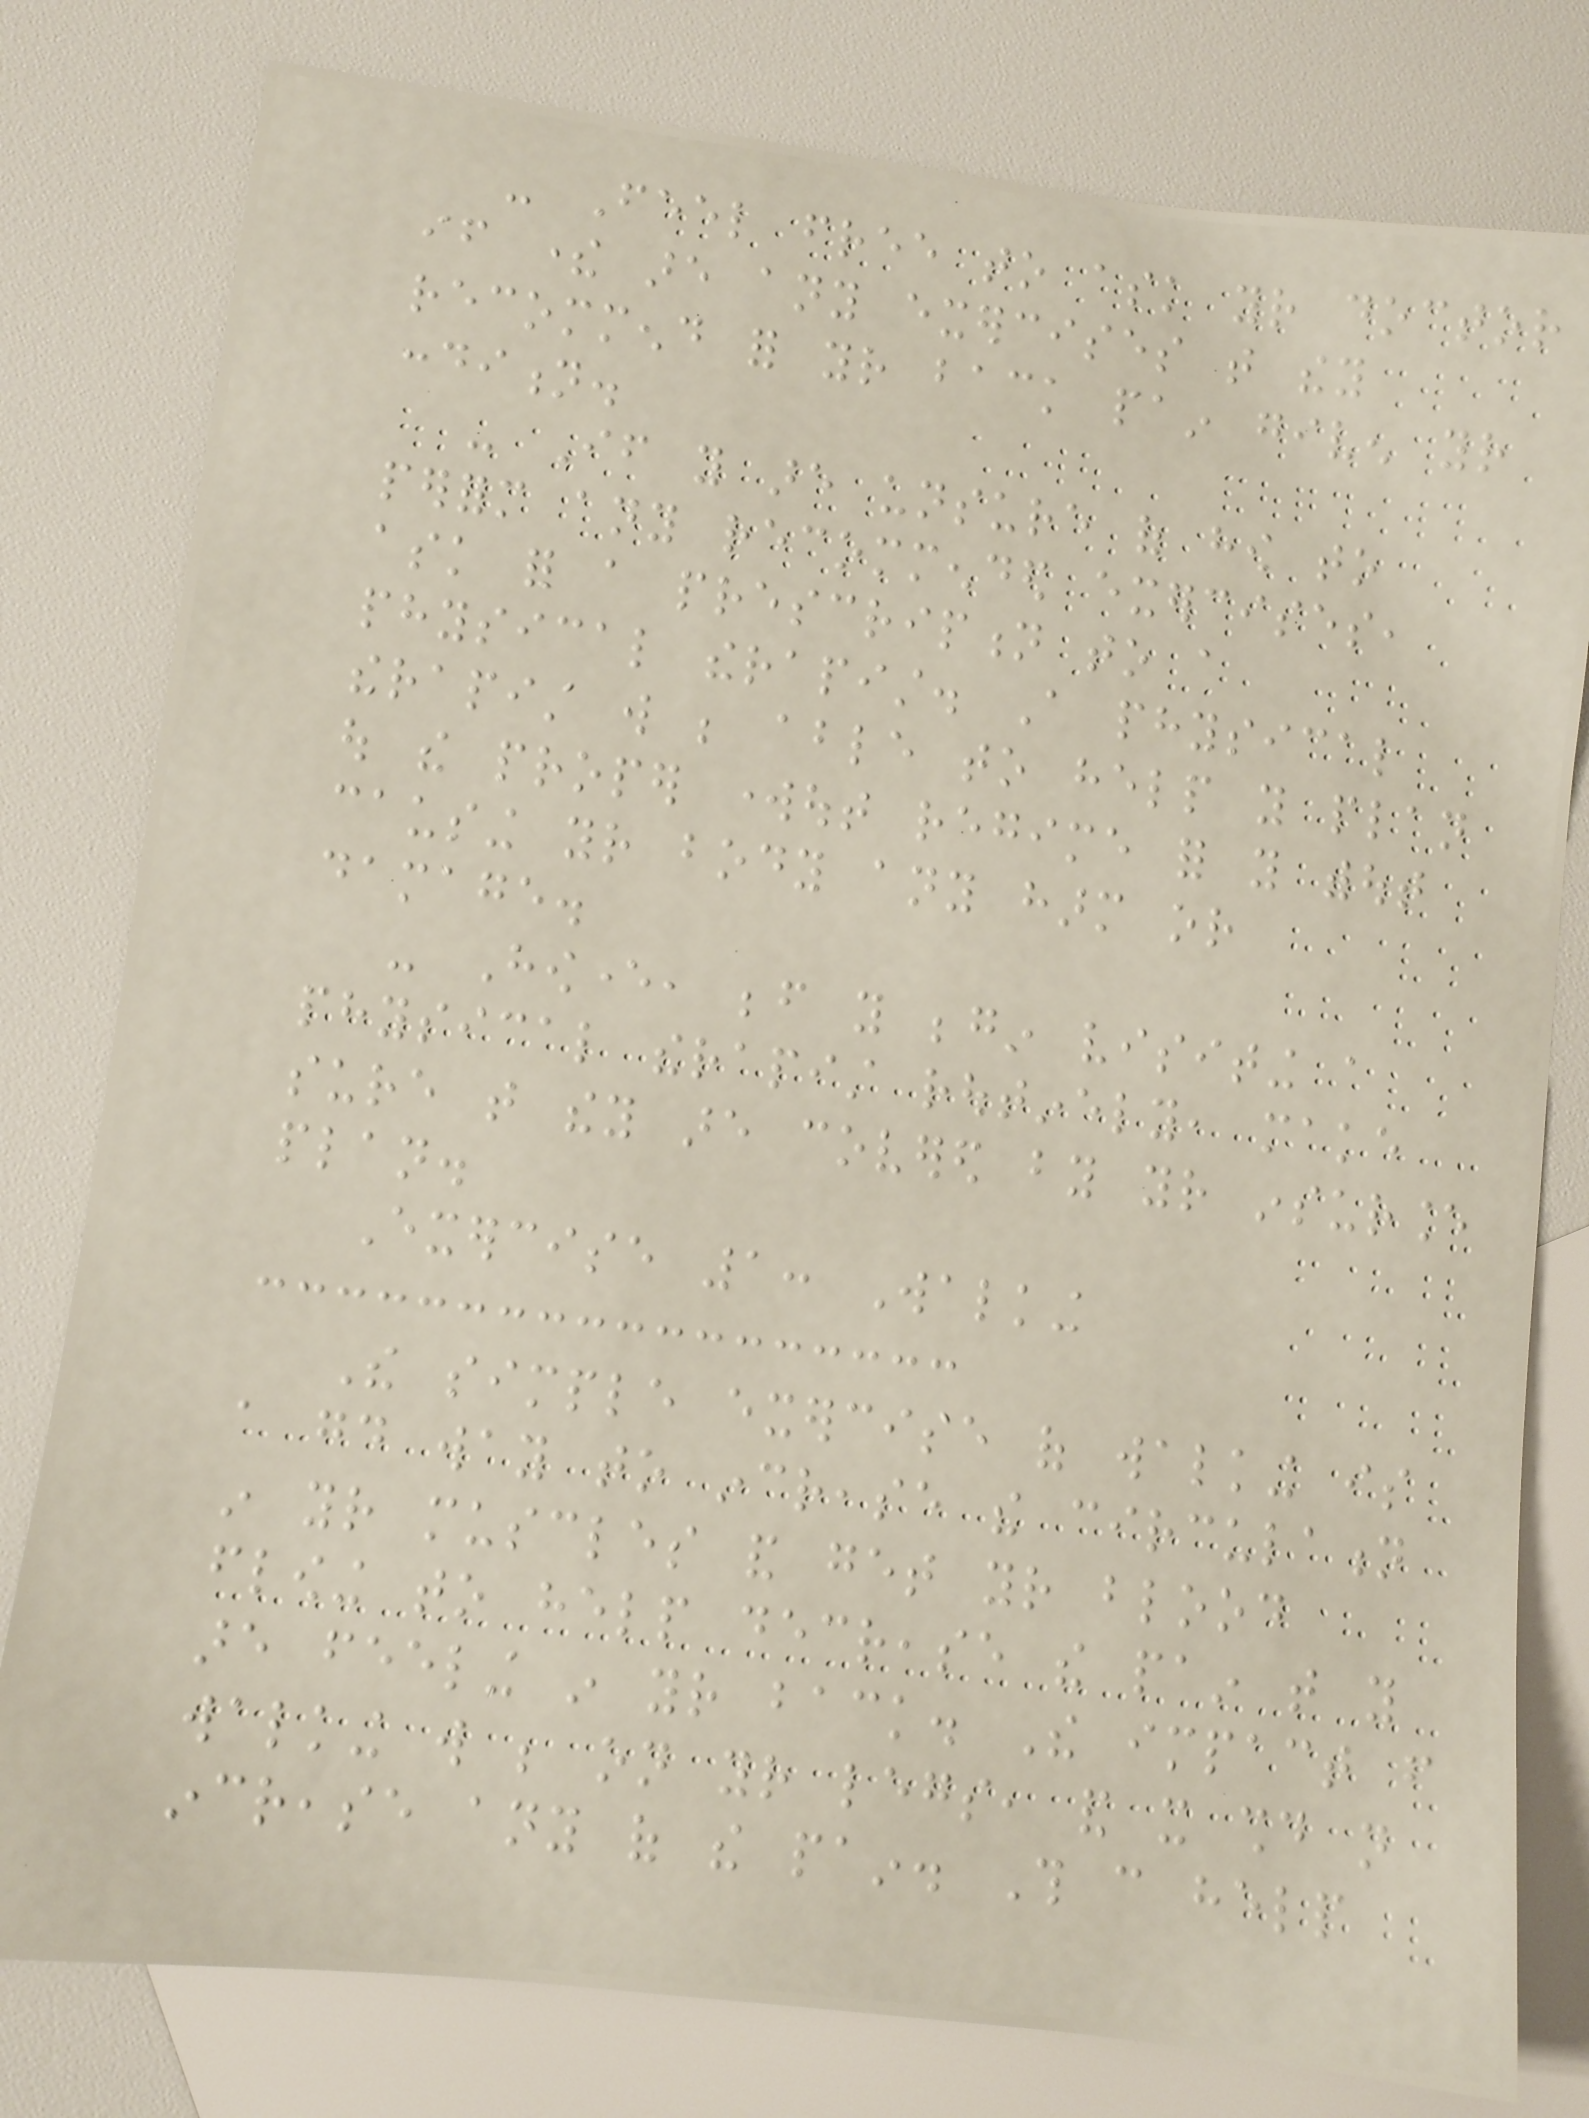- Feel free to ask your doctor
if there are any exercises that they
recommend for your back pain given your
condition.
- If you are unsure of how to
perform any recommended exercises,
ask for a prescription to a
physical therapist. A physical
therapist will be able to help you plan
out the proper workout regime for you without
causing your body any harm or
damage.
- However, before you begin visiting a
physical therapist routinely, make
sure that they are covered by your insurance
plan.
Exercise 1: Walking
The simple exercise of walking is
a good way to increase the circulation
in your muscles and get your blood
flowing to help decrease the pain that you
are feeling in your back. The impact from
walking will be on your legs, and it should not
increase any of the pain. This can help
